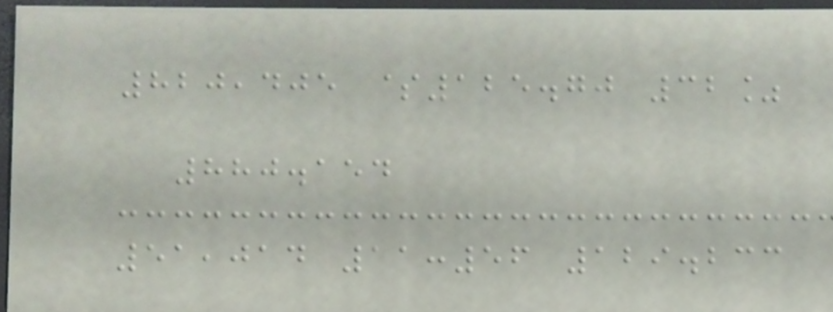820,405 $125.70 32%
880.154
51,014 11:56 129.233
